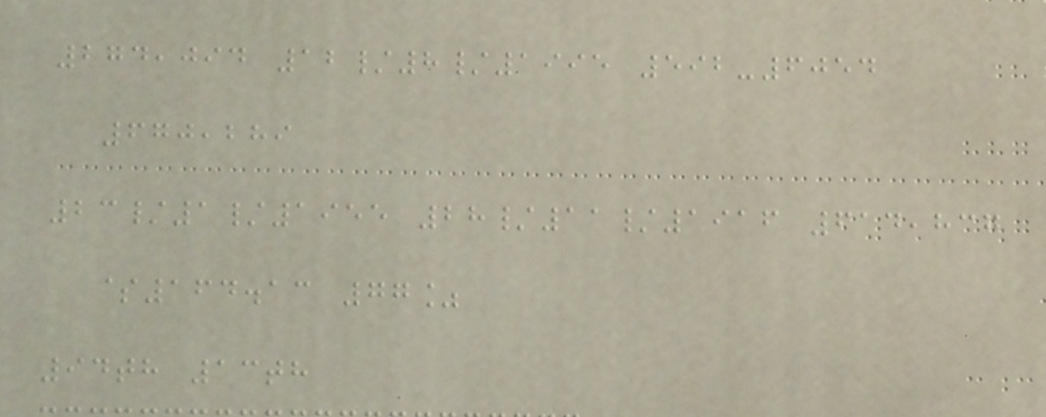274,094 12/8/1995 592-6054
670,289
23/1/1955 28/11/1916 614,837
$164.13 77%
94th 13th
